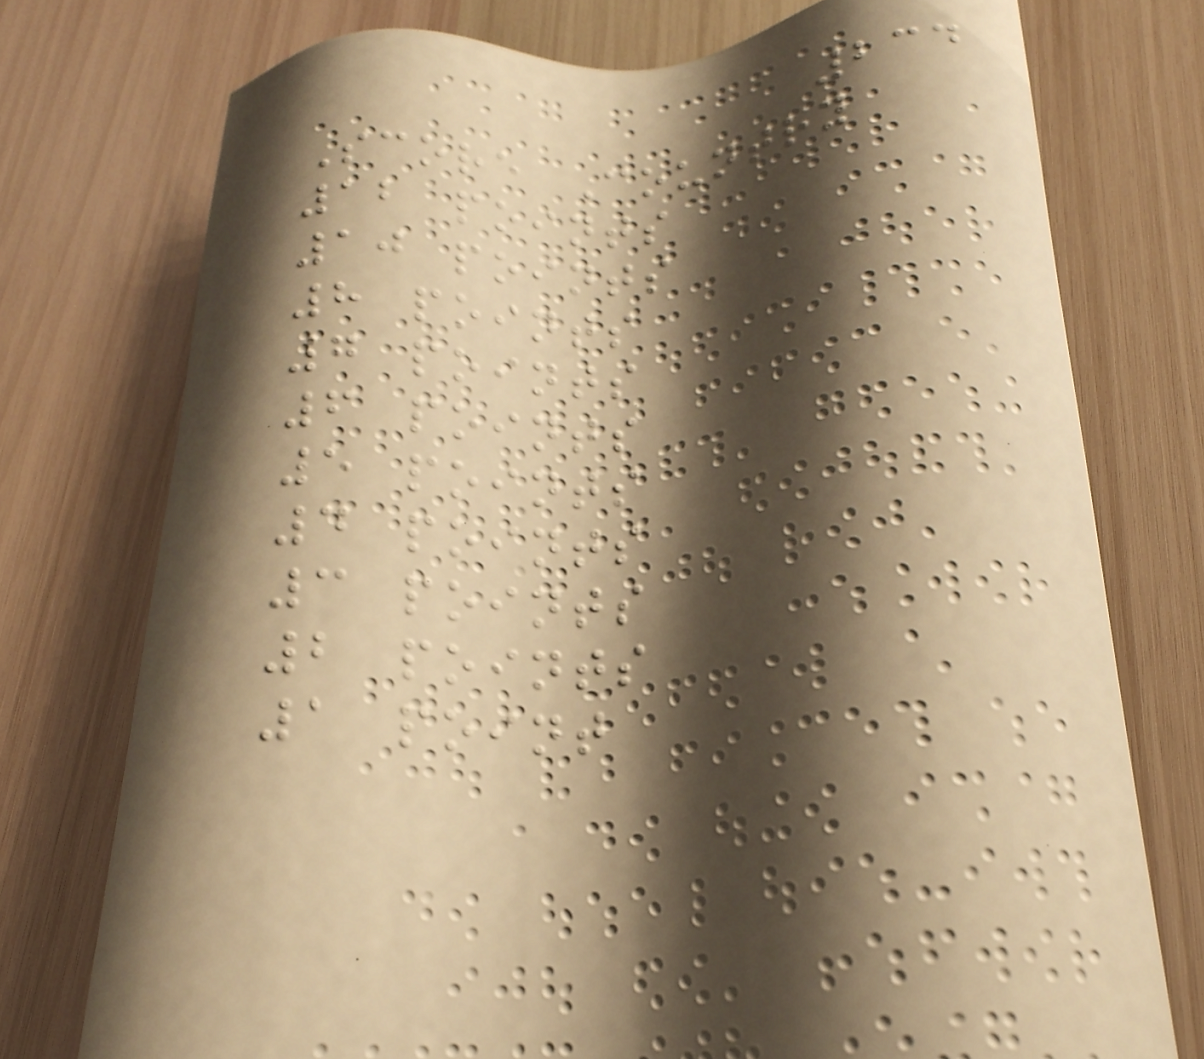234
Score Country
12 points
10 points
8 points
7 points
6 points
5 points
4 points
3 points
2 points
1 point
